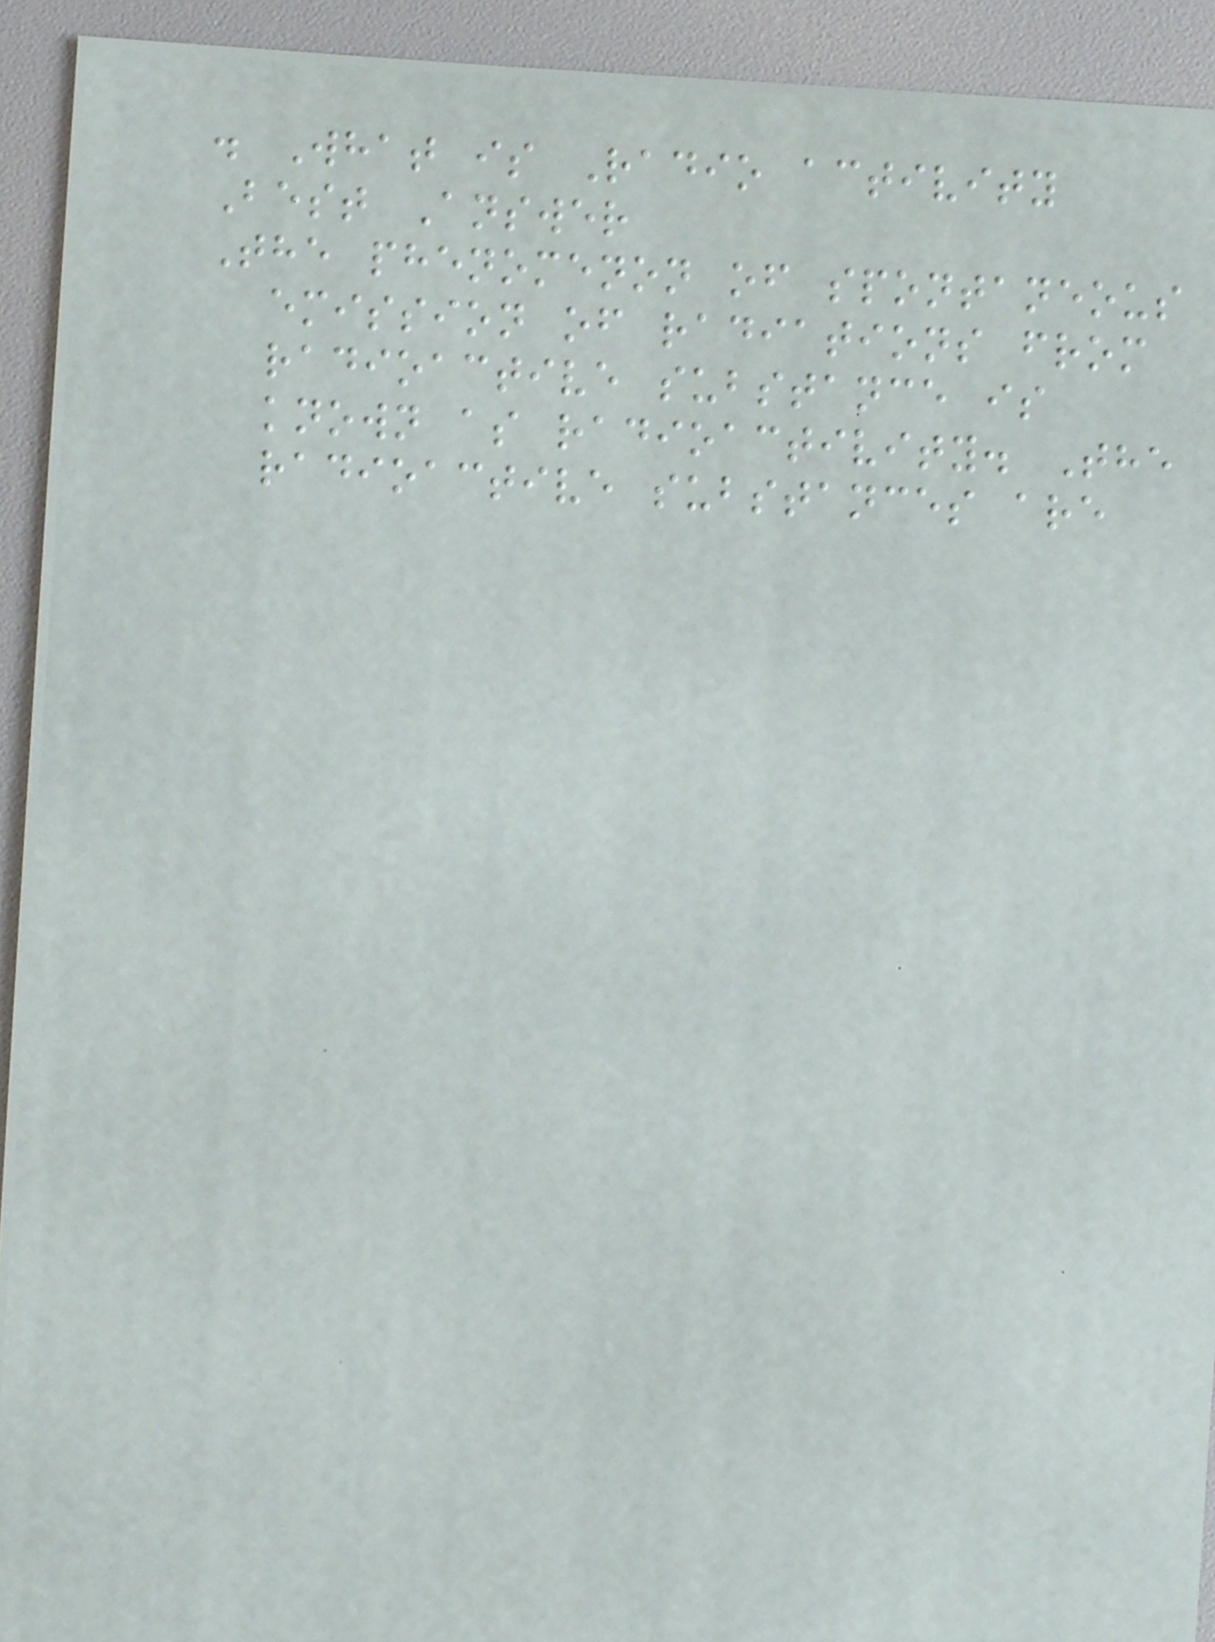. What is Radio activity
Best Answer
The phenomenon of spontaneous
emission of radiations from
radioactive substance is
known as radioactivity. The
radioactive substances are
